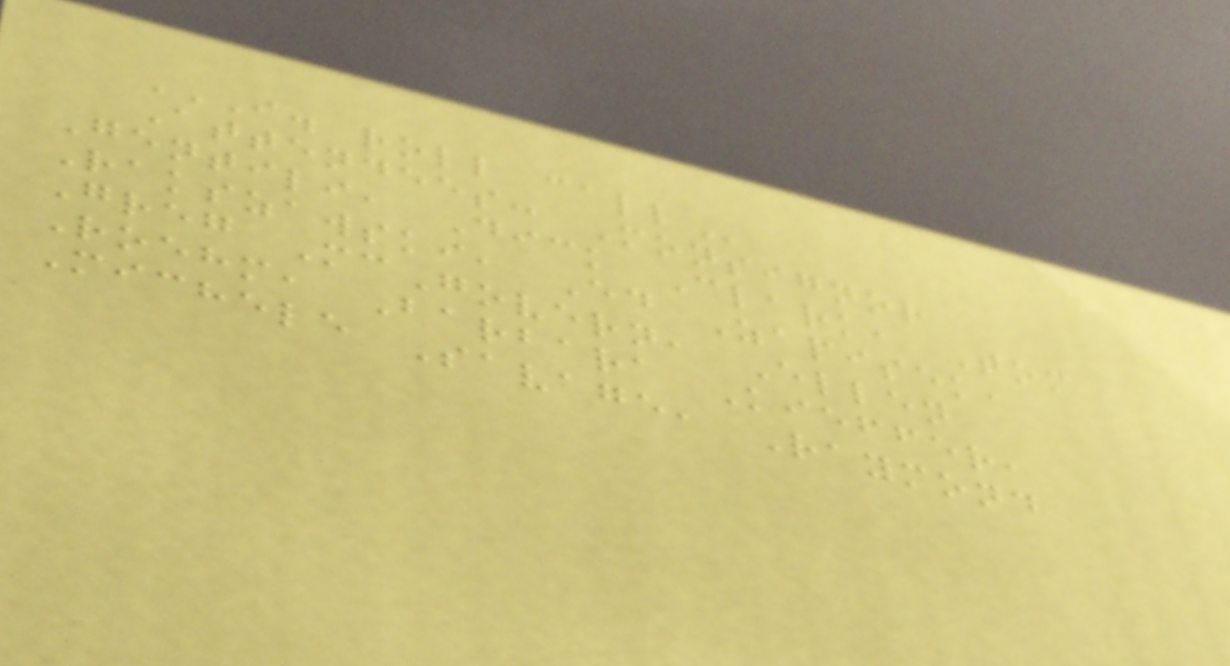I. ROLL CALL
Attendees: Monsignor
Gentili, Dick Clark, Tom
Rakszawski, Ed Zapisek,
Greg McGovern, Ellen
Roehm, Barbara Kieffer,
Michele Savage, Raymond
